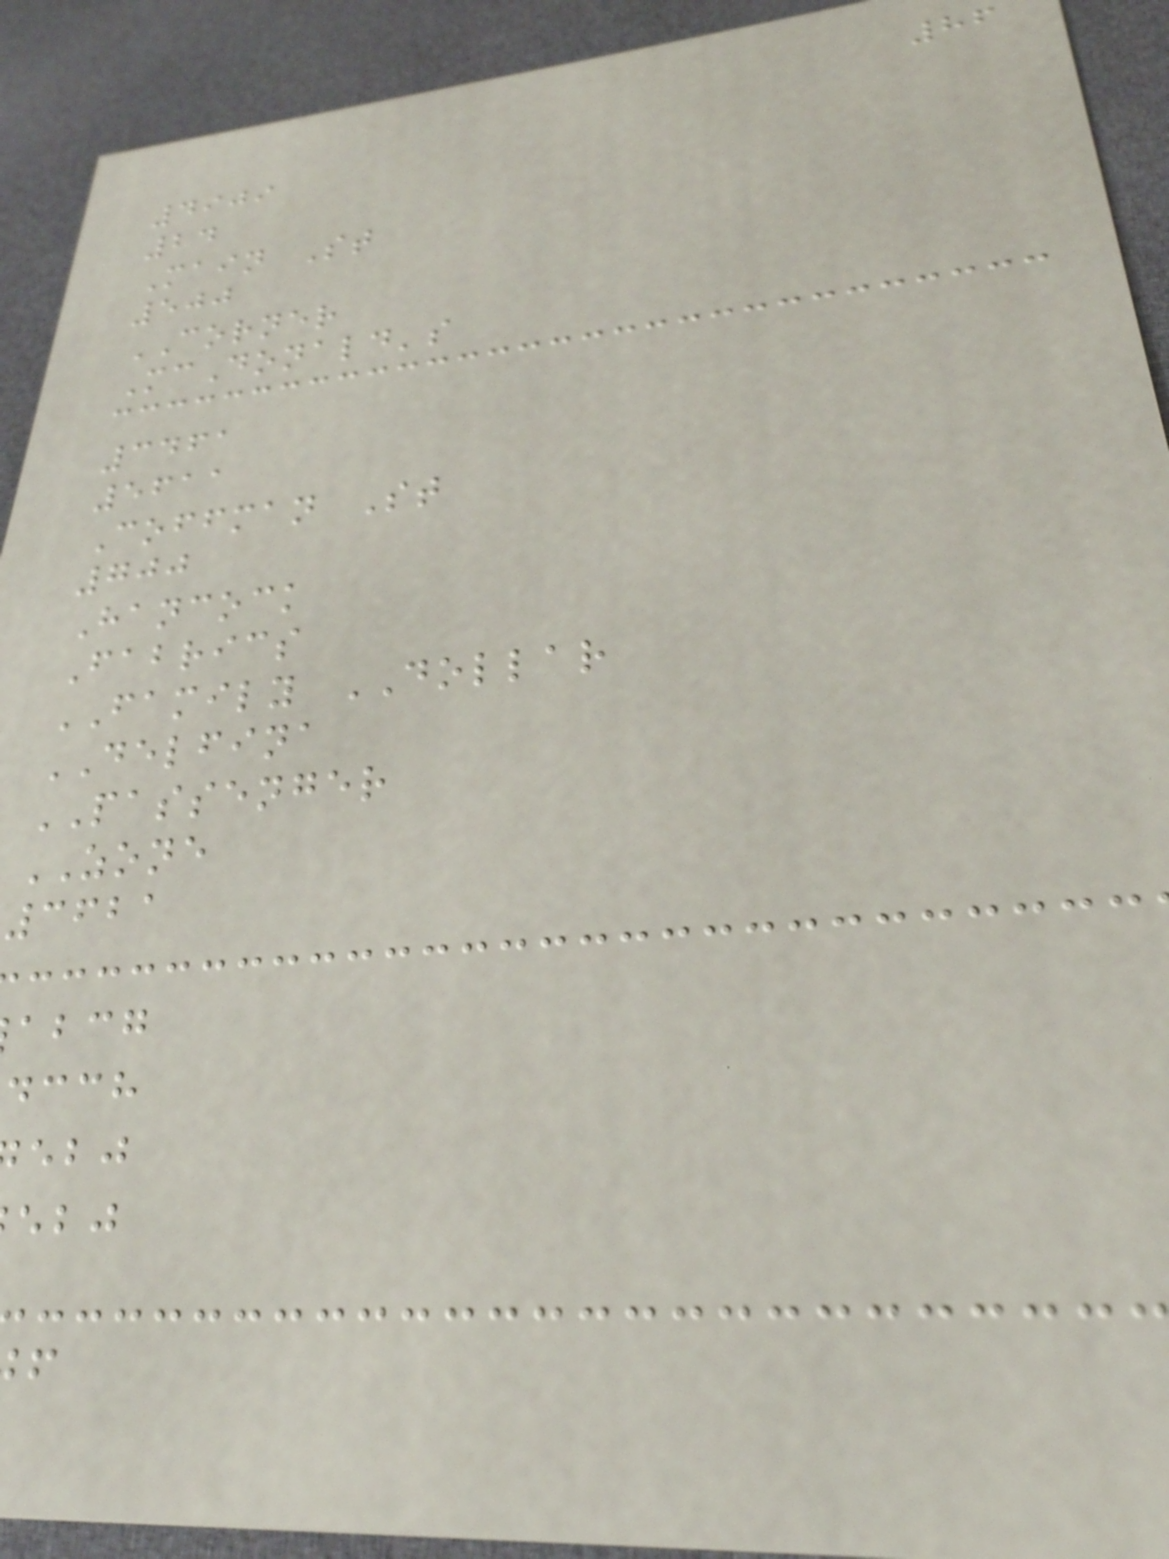86
4909
24
Main St
500
CORNER
McDonald's
3461
5611
Coffman St
700
Hancock
Fabrics
FAMILY DOLLAR
DELFINA
PASSENGER
ZONE
3621
abcg
dcch
